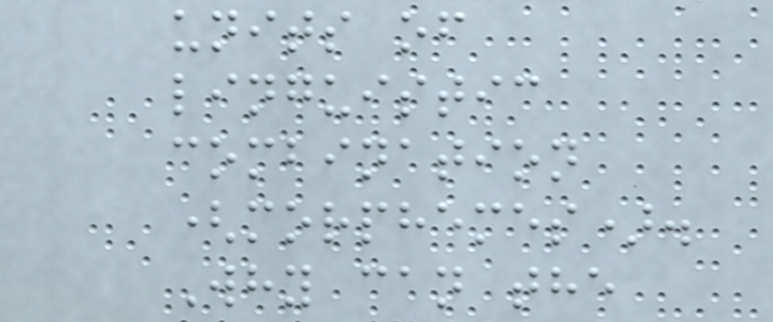units of
linguistic
combination
(morphemes).
Why can the
